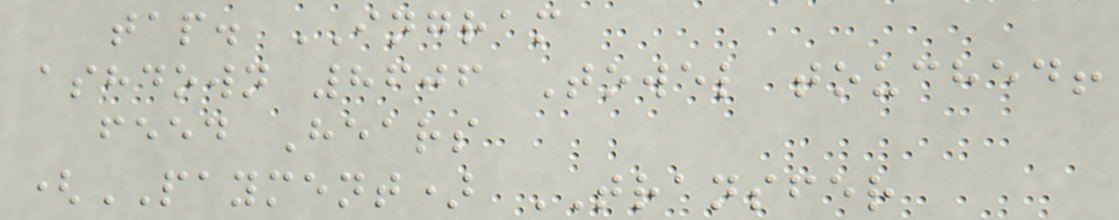tap. INGRAM
ashdown 8606 Towel touched!
feed Hears
(PAYMENT) TRANSFER
